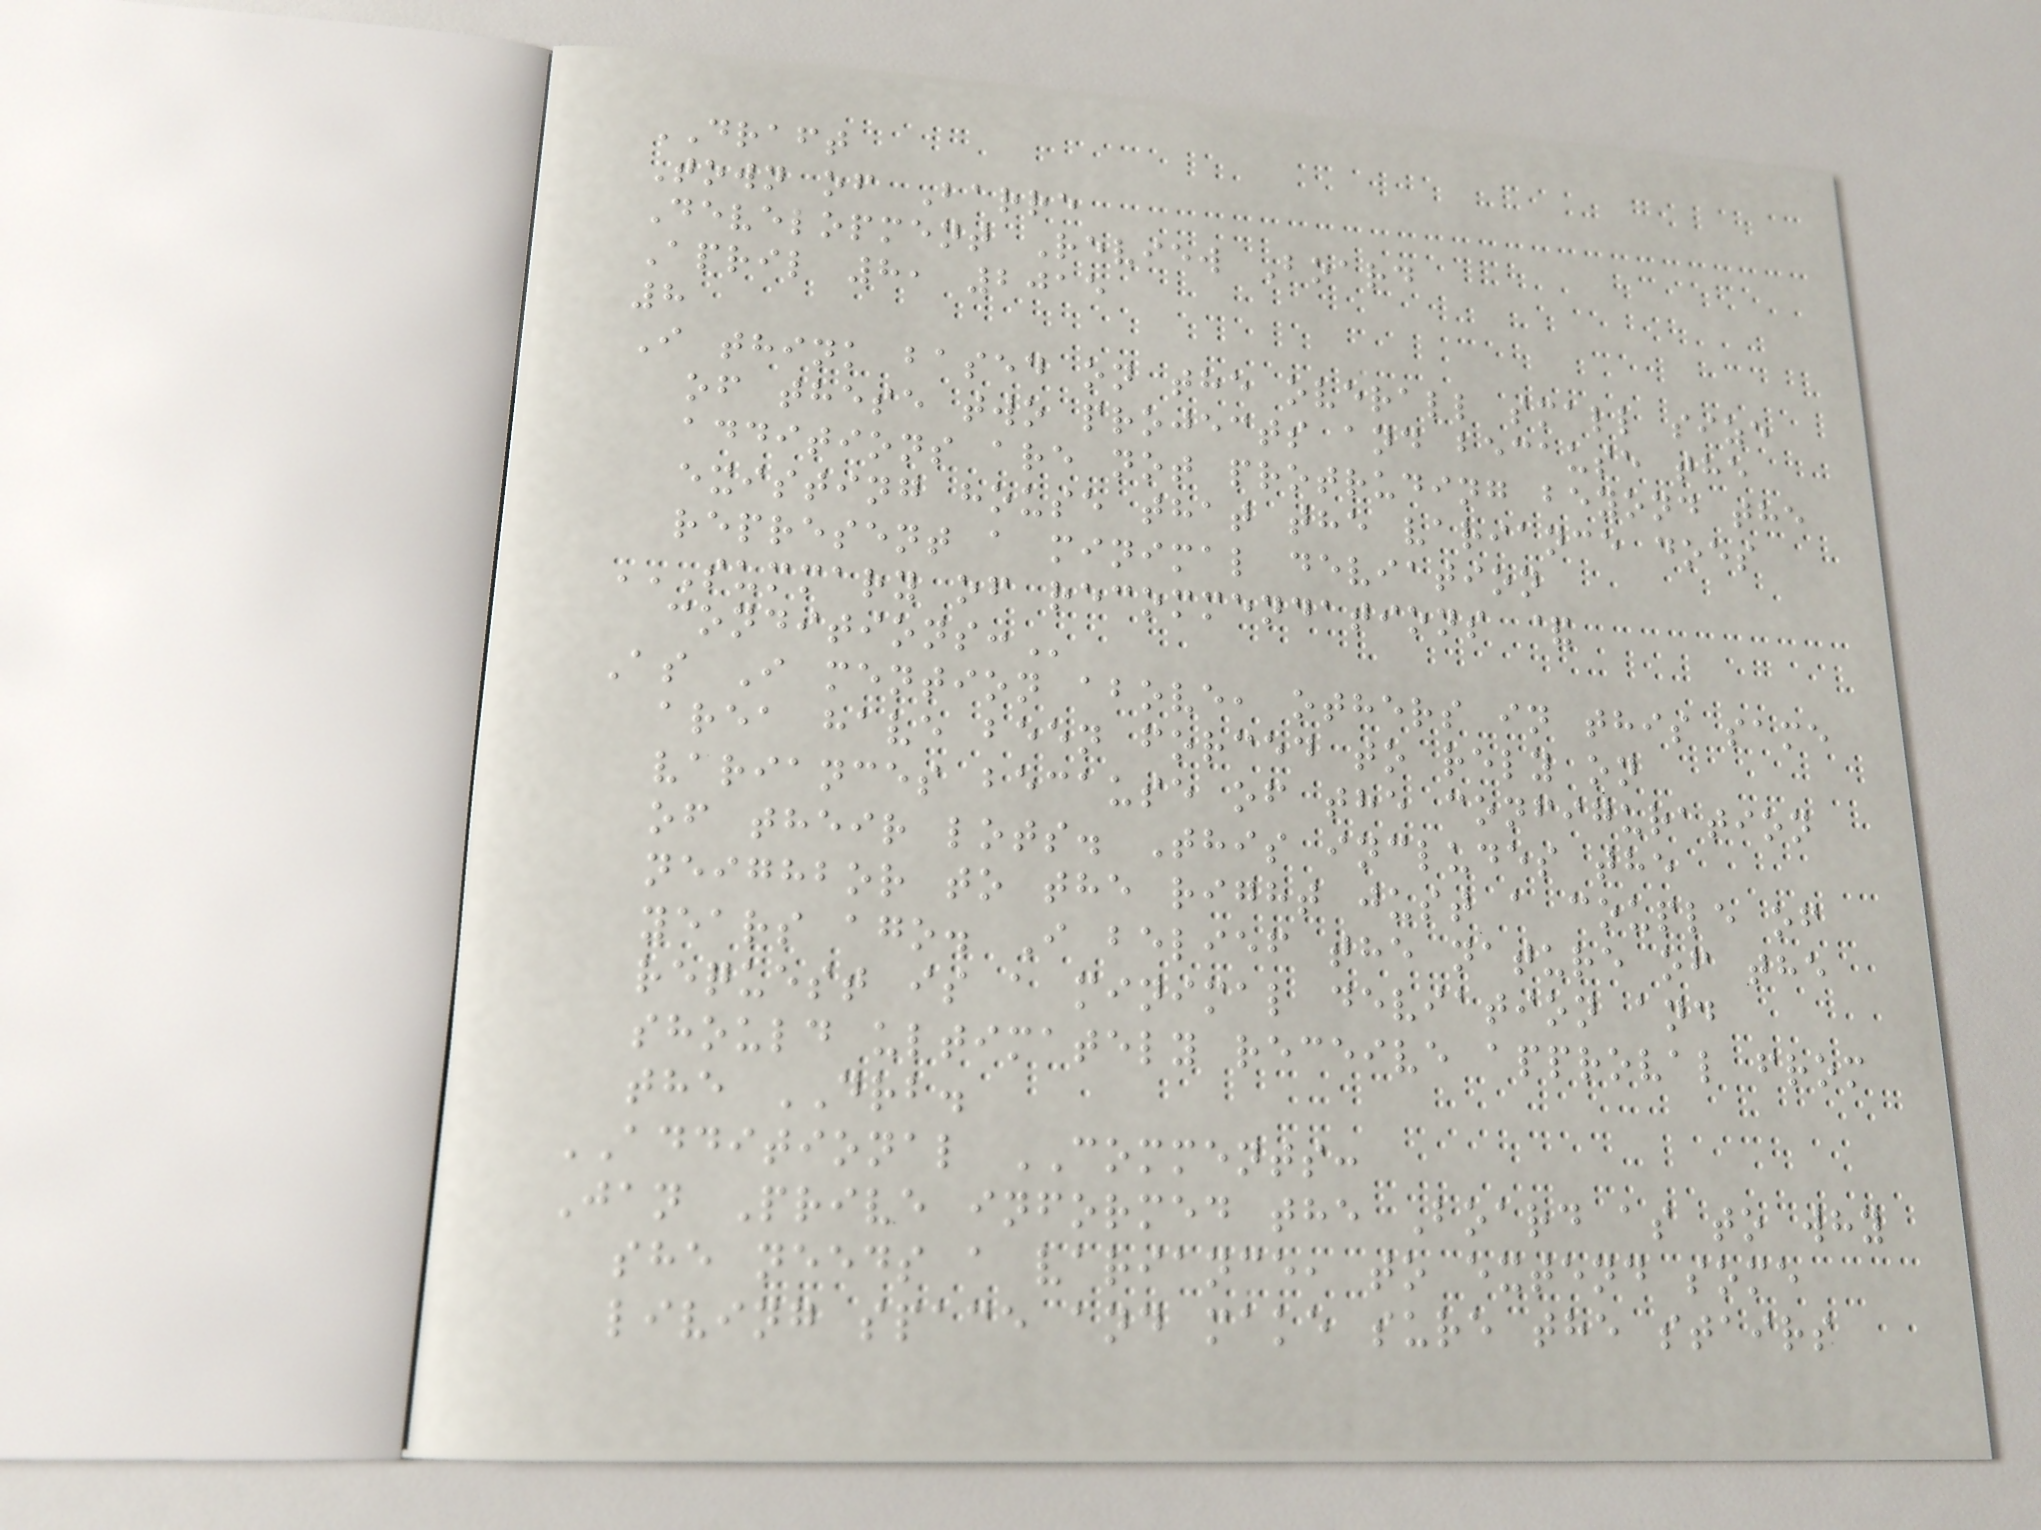DRAFT
Town of Barre
Development Review Board
April 8, 2015
8
I think based on the overall small size
of these two projects and because the
additions are not protruding beyond the
existing house that the variance does
represent a minimal deviation
SUMMARY OF RECOMMENDATIONS &
CONDITIONS:
As I mention above, others in this same
area have been forced to rely on
variances because of the configuration
of their lots. This includes the
neighbor to the right just a couple of
years ago. I belief the nature of the
request is a minimal deviation and
should ultimately receive approval from
the DRB.
ADDITIONAL COMMENTS:
Jan Prive informed the Board as to why
she needs a variance, to extend some
living space and make sure the stairs
